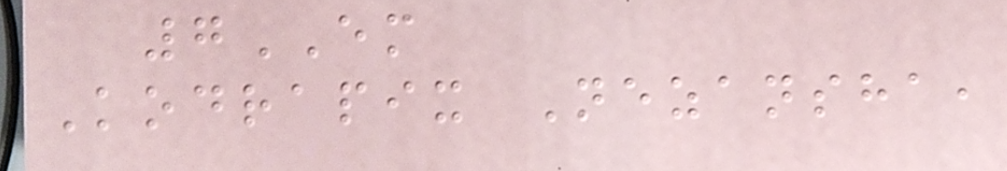7EM
Kodrapix Nezansha,
